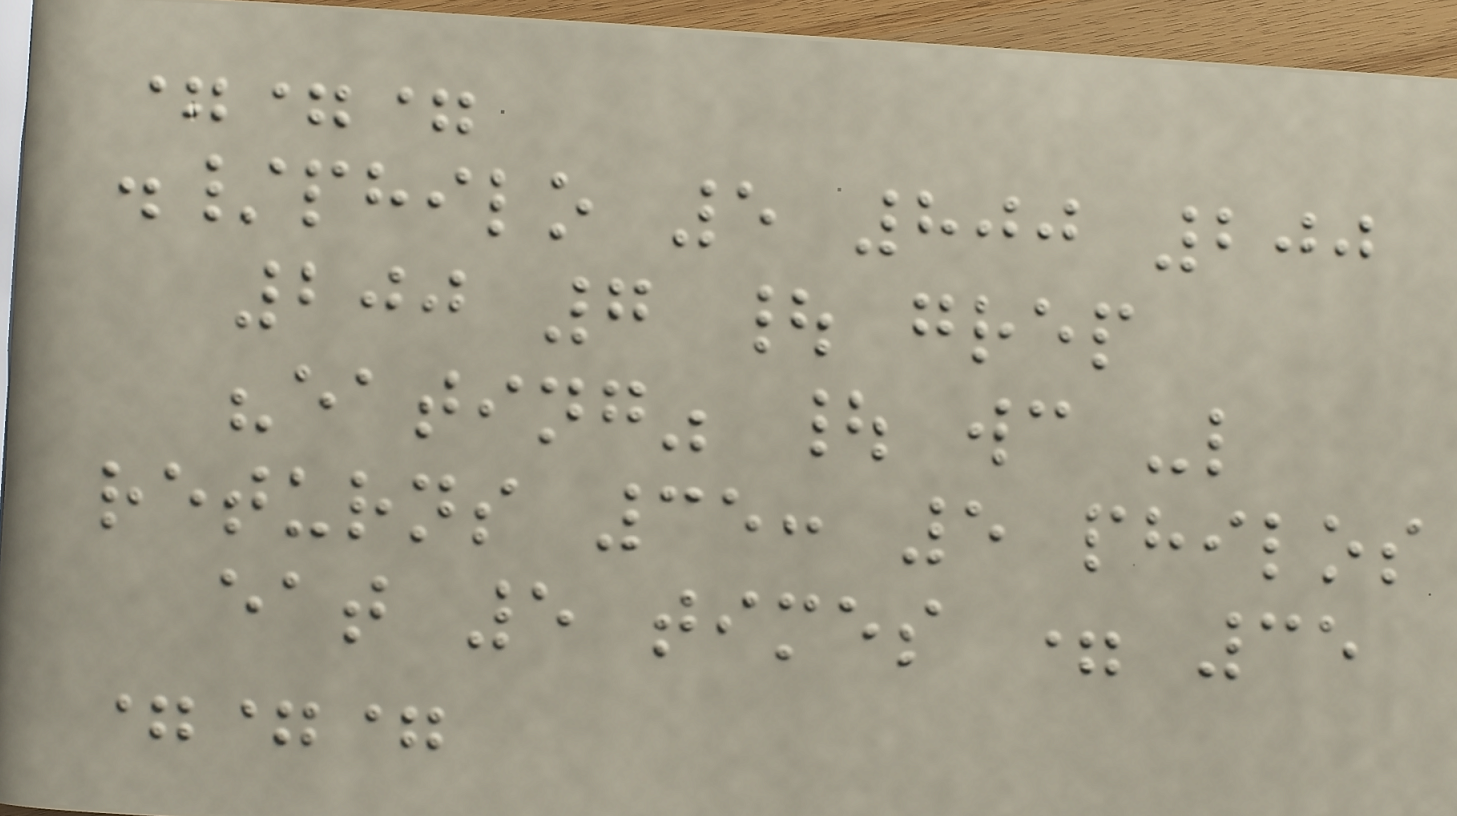===
./philo 5 800 200
200 7 | grep
"eating" | wc -l
returns 35: 5 philos
eat 5 times = 35
===
